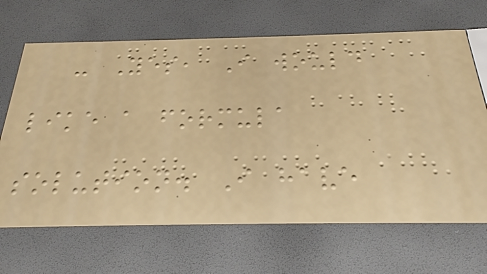- Yes, I would
like a formula
solution. I have
